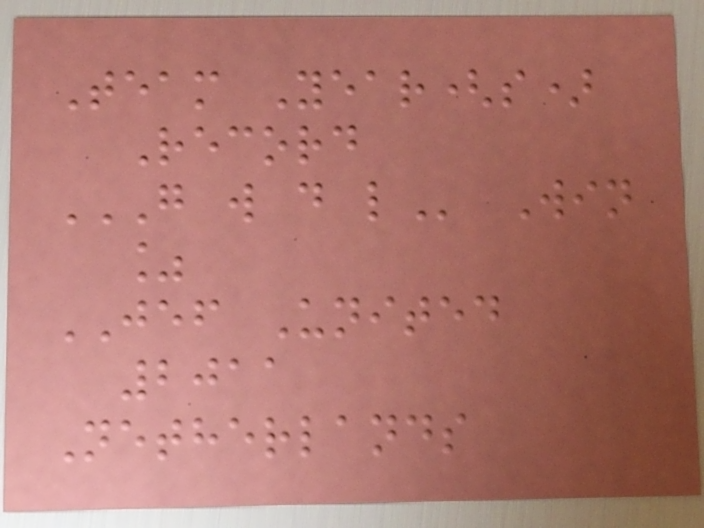Team Year(s)
Record
G W D L Win
%
JEF United
2011
Netherlands
